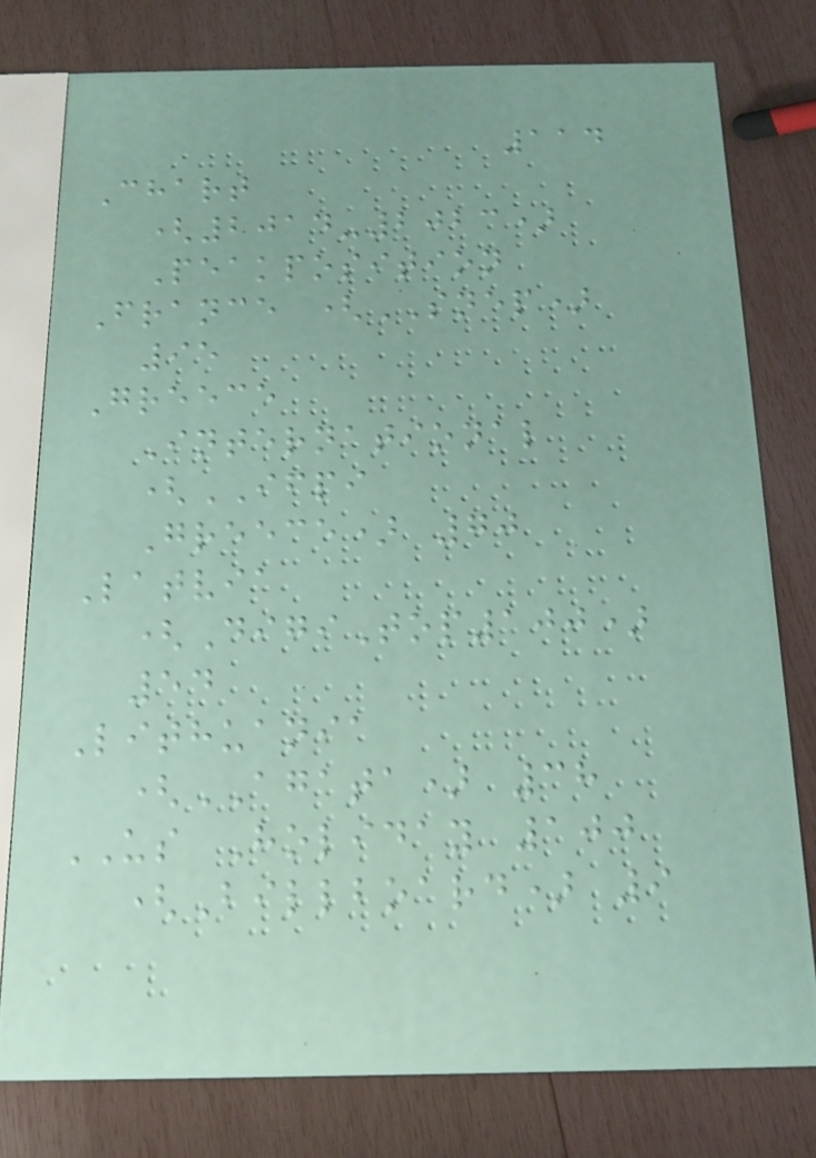114
Chart
(2014-2023)
Peakposition
France (SNEP)
95
Greece
International
(IFPI
Greece) 70
Latvia
(DigiTop100)
54
Lithuania
(AGATA) 38
US Holiday 100
(Billboard) 9
